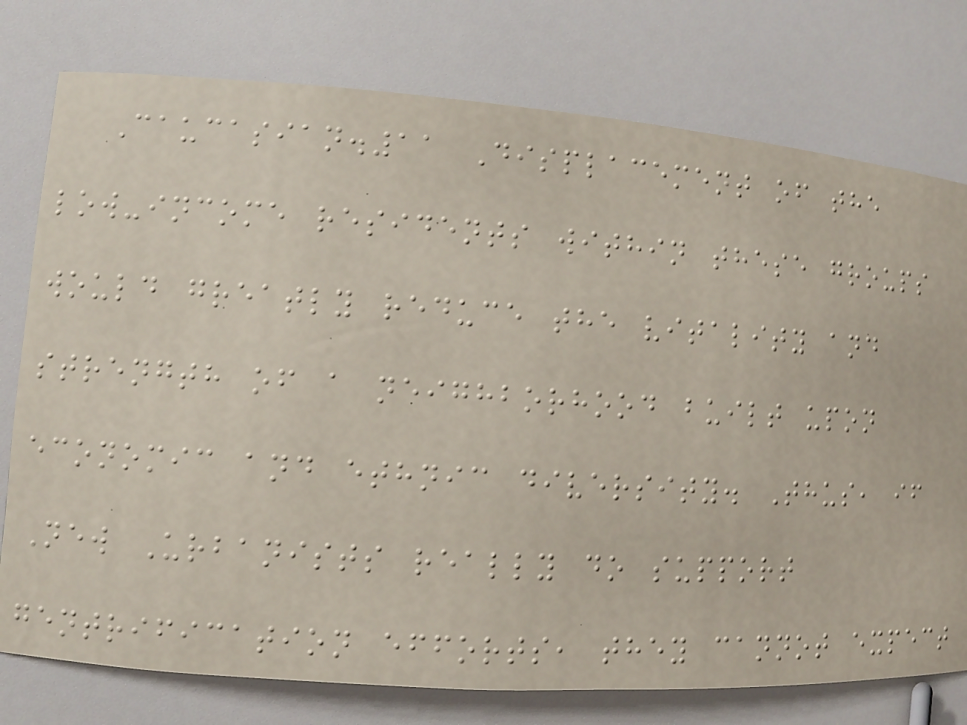Caucasian.11 Displacement of the
low-income residents within these groups
would greatly reduce the vitality and
strength of a neighborhood built upon
economic and ethnic diversity. Thus, if
New Urbanists really do support
gentrification efforts, they cannot expect
